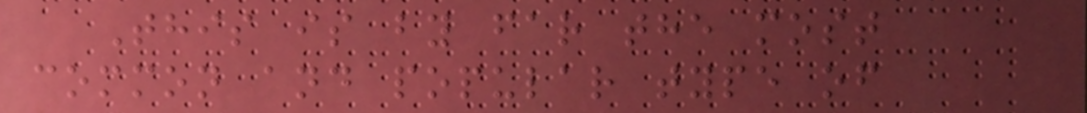This is by far the most
common and popular type of
